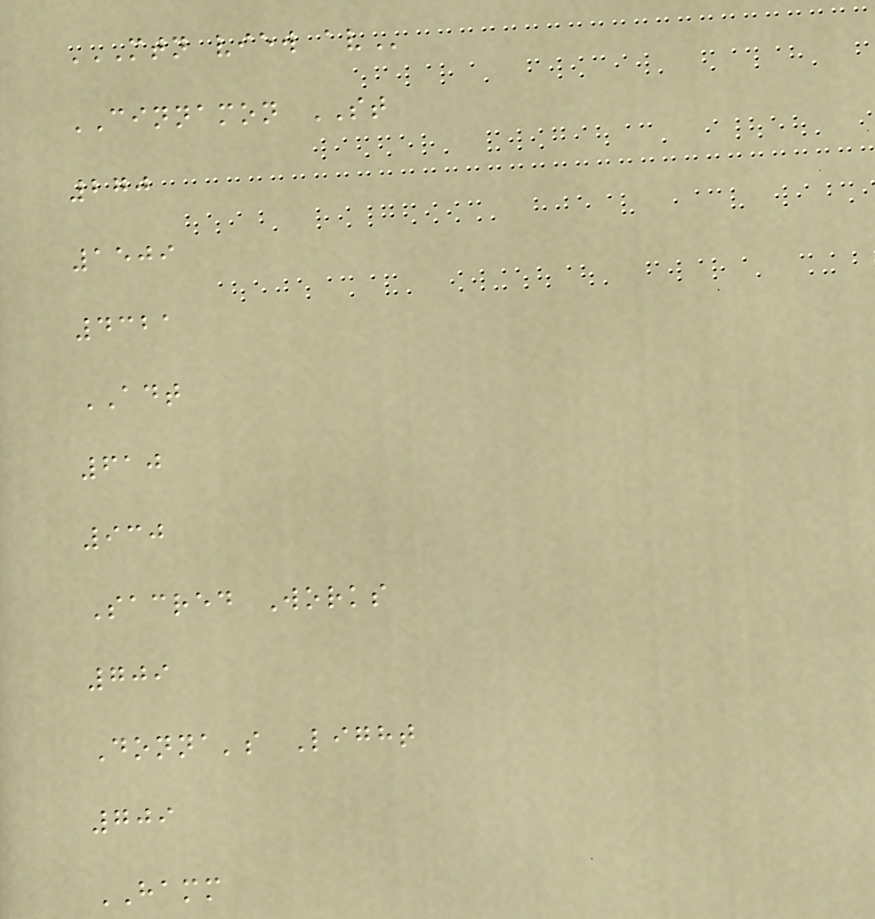MTN VIEW AV
CINNAMON ST
270
1509
4321
ADT
610
930
Sacred Works
709
Donna's Light
709
HAMM
